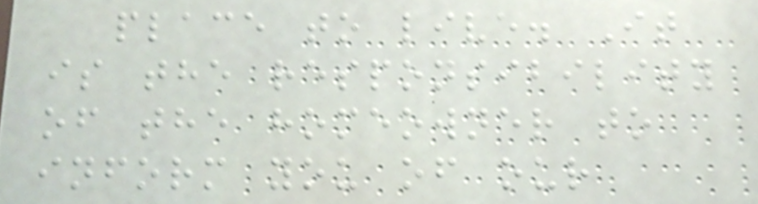place to live. It
is the responsibility
of the homeowner to
inform you of our
